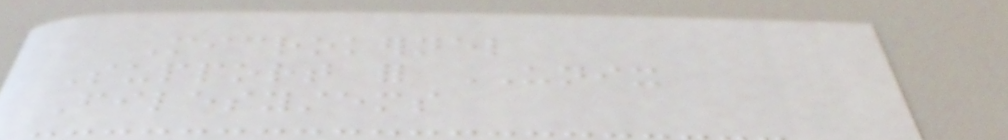Microkernel
Support for UNIX
Filesystems
